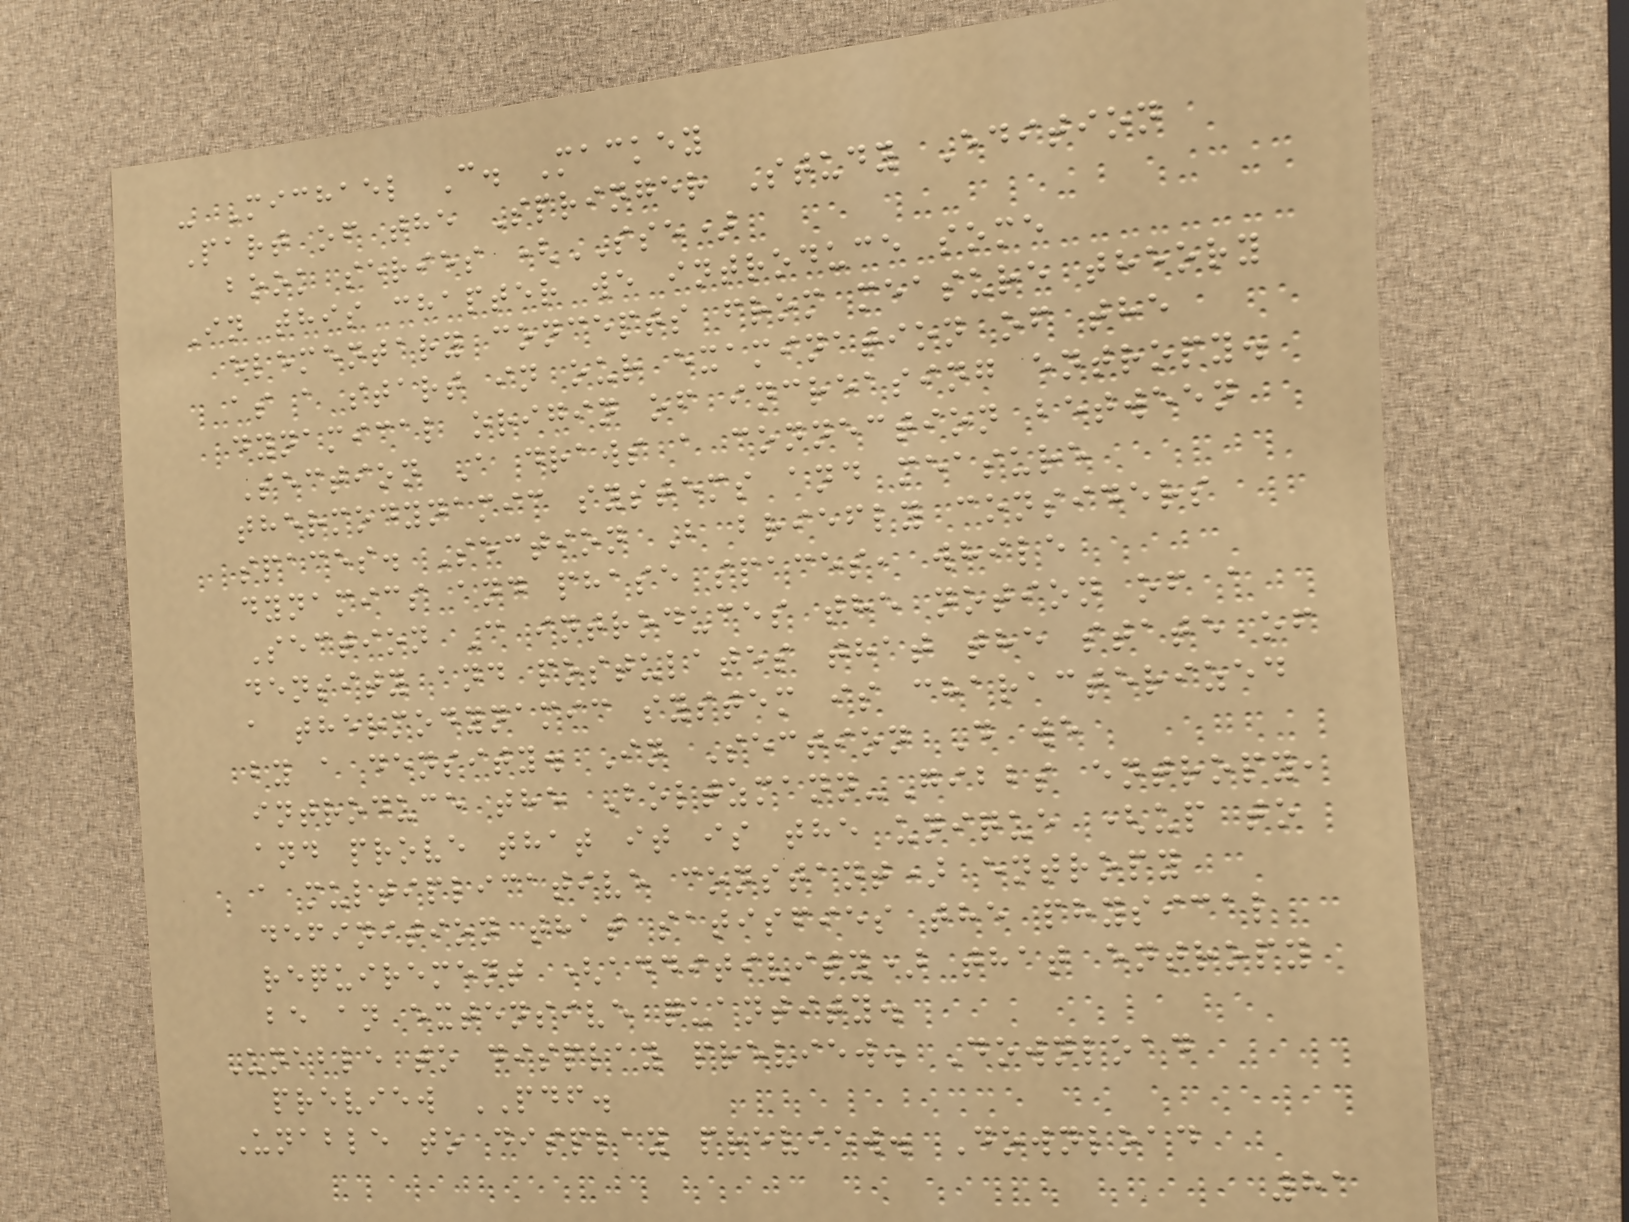- Michael C. Mackey
Part of the Springer Study Edition
book series (SSE)
In this chapter we introduce some
elementary concepts from measure theory
as a start in our examination of the
dynamical origin of increasing entropy.
Section A draws a connection between
thermodynamic systems and measure
spaces. Section B briefly considers
dynamics and phase spaces, while
Section C introduces the notion of a
density and postulates that the state of
a thermodynamic system is characterized
by a density. In Section D we
introduce the Boltzmann-Gibbs entropy,
and prove that it is the unique (up to
a multiplicative constant) entropy
definition that satisfies the physical
requirement (additivity) that entropy
be an extensive quantity.
Unable to display preview. Download
preview PDF.
Unable to display preview. Download
81
